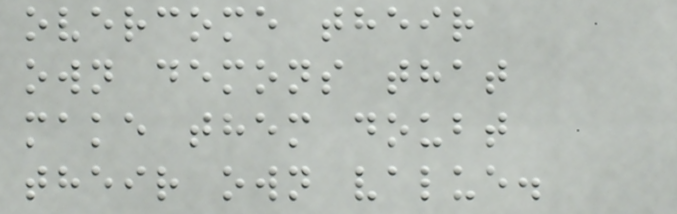overcome their
own demons that
make them doubt
their own value.
